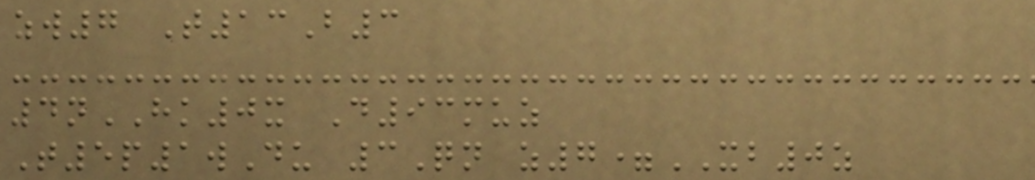zw7 T13B3
4nHK0x D93muz
T5p1wDu 3Qn z7=XB0z
